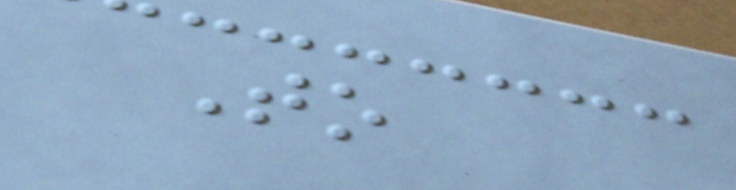To
